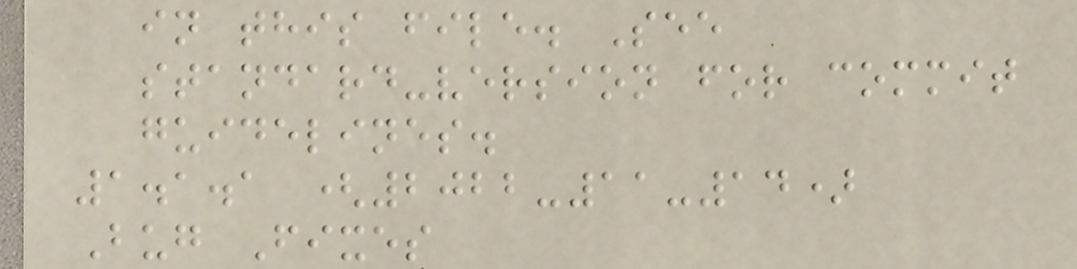in this file. See
standard-version for commit
guidelines.
1.1.1 (2022-11-14)
Bug Fixes
